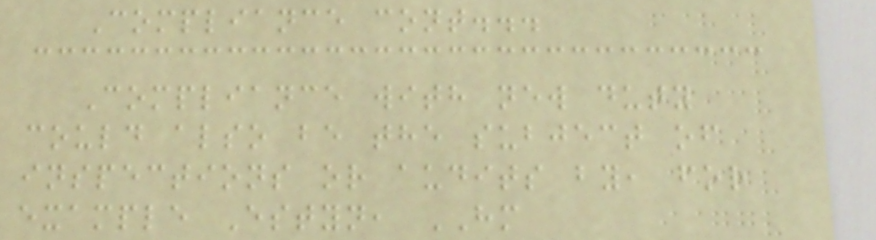Compliance cont...
Compliance with new duty
could also be the subject of
inspections or audits by, for
example Estyn, HM
